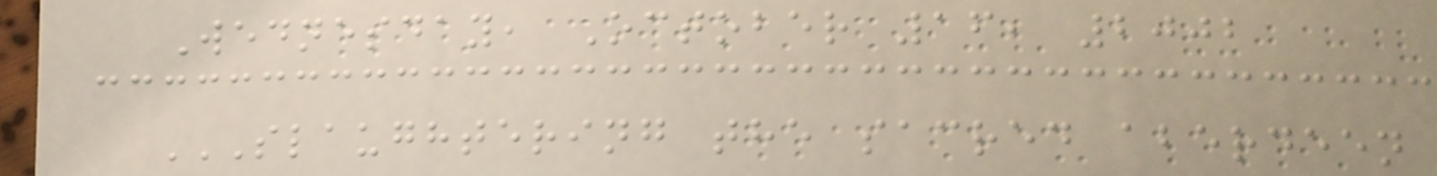Wednesday, October 16, 2002
SLAUGHTERING THE SACRED ABERDEEN
